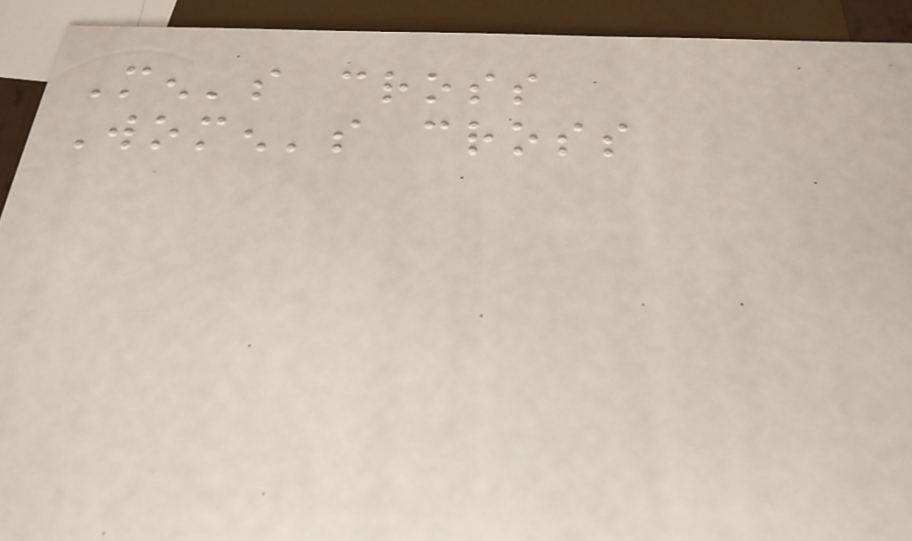Men's cross
Women's cross
